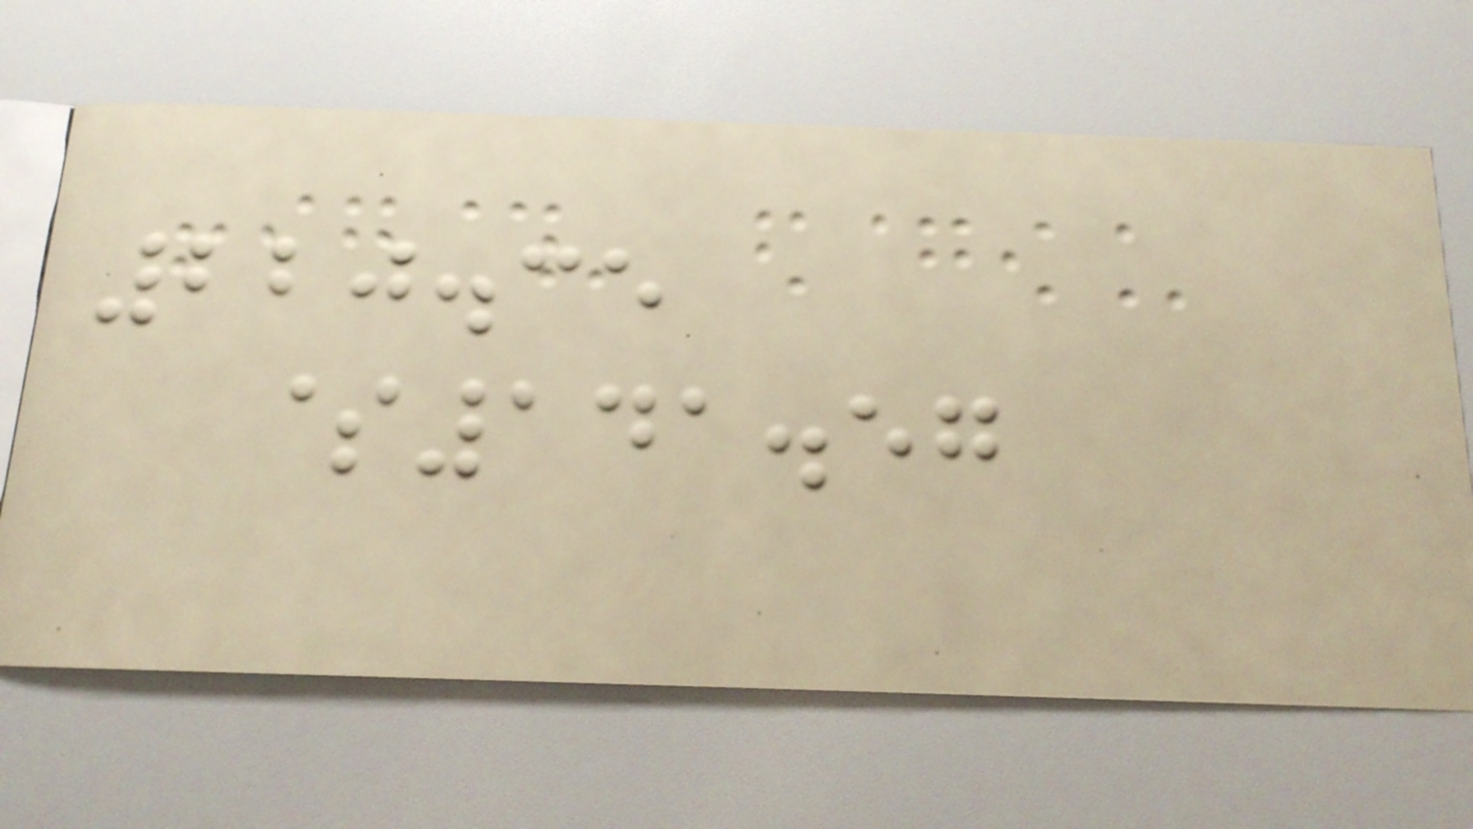220.35
$141.57
